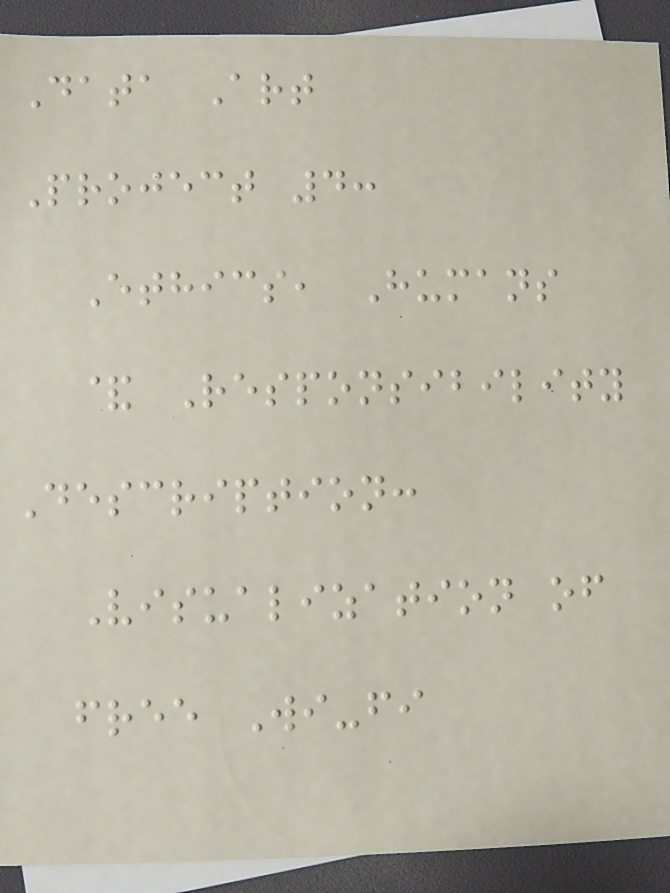Data Art
Project 4:
Ethics, Humans
& Responsibility
Description:
Visualization of
free Wi-fi
